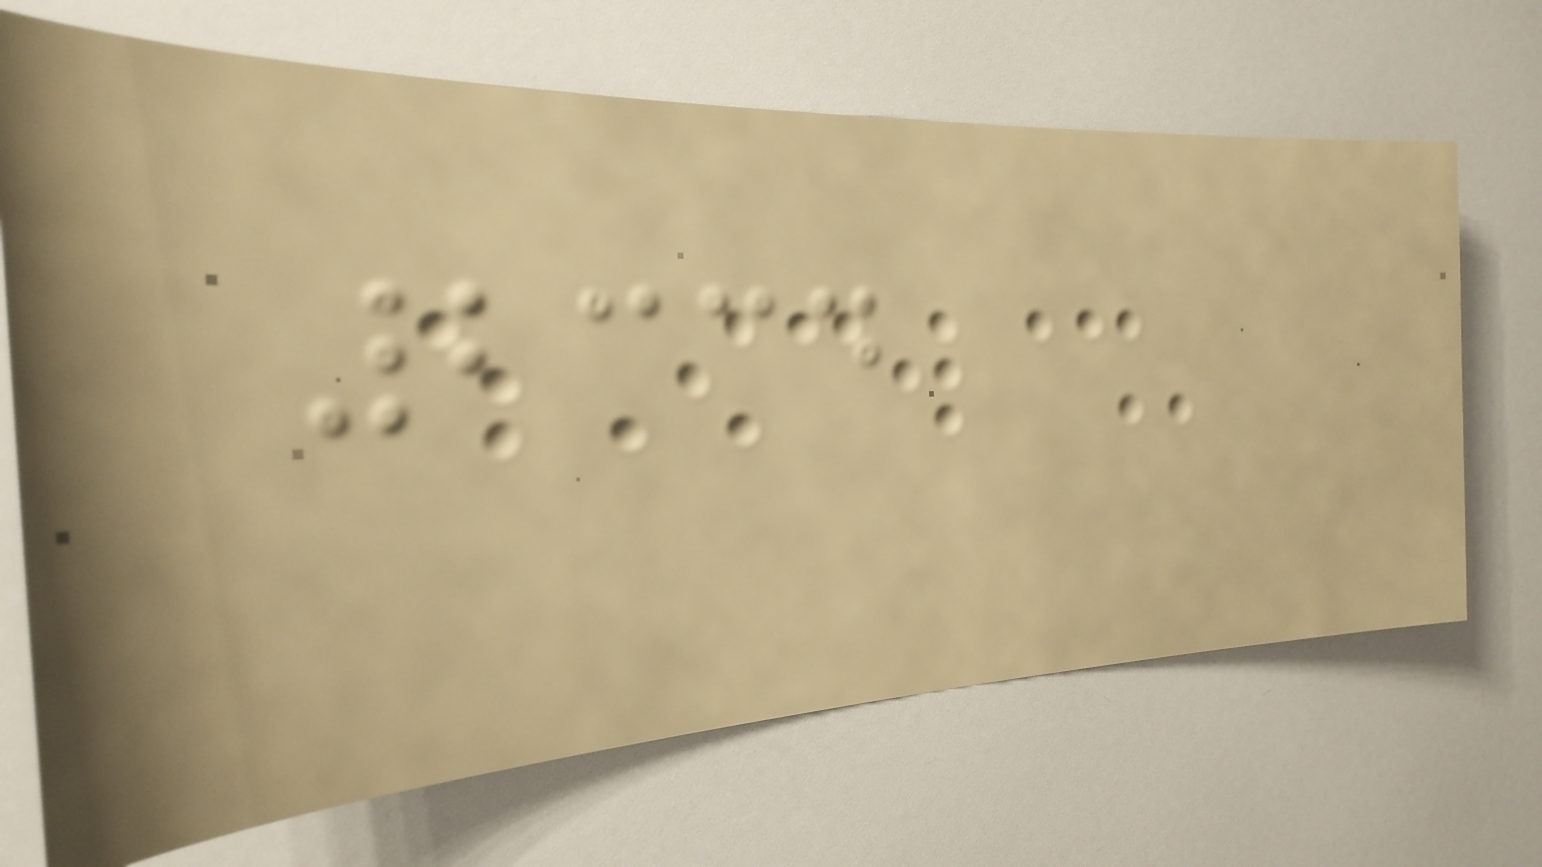2334
